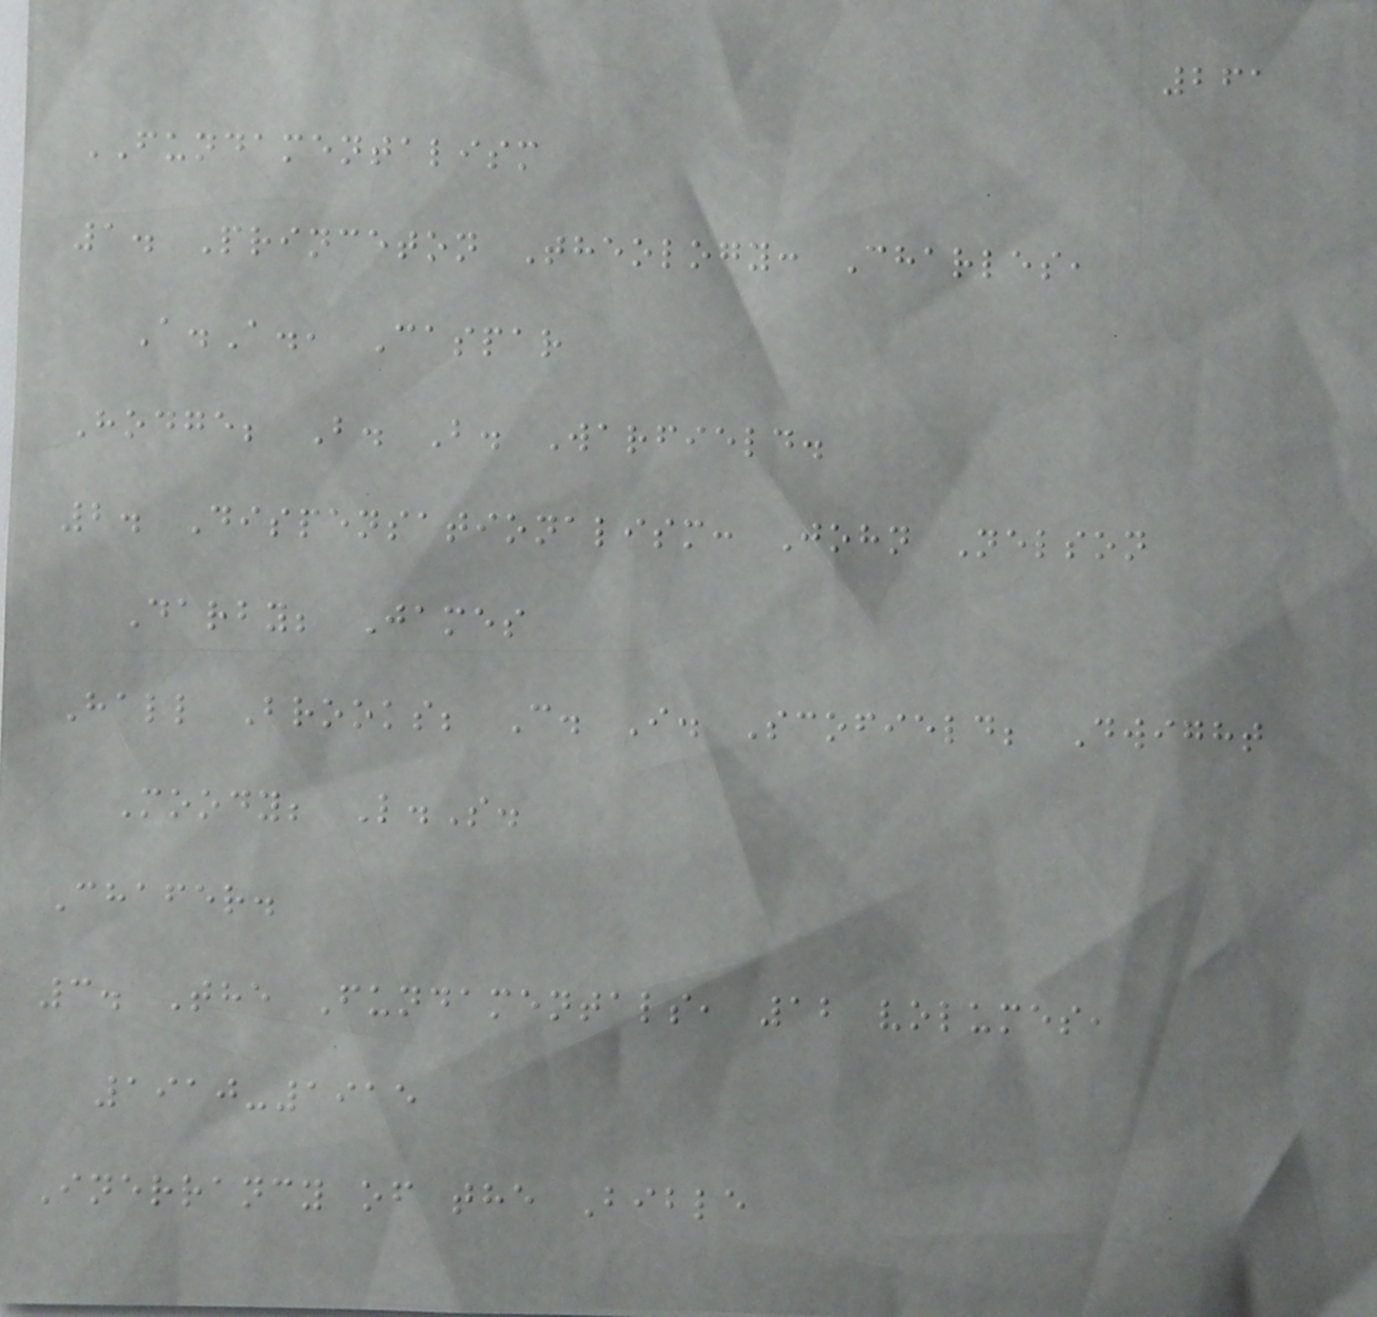261
FUNDAMENTALISM
1. Princeton Theology: Charles,
A.A., Caspar
Hodge; B. B. Warfield.
2. Dispensationalism: John Nelson
Darby; James
Hall Brooks; C. I. Scofield; Dwight
Moody; L.S.
Chafer.
3. The Fundamentals, 12 volumes,
1910-1915
Inerrancy of the Bible
